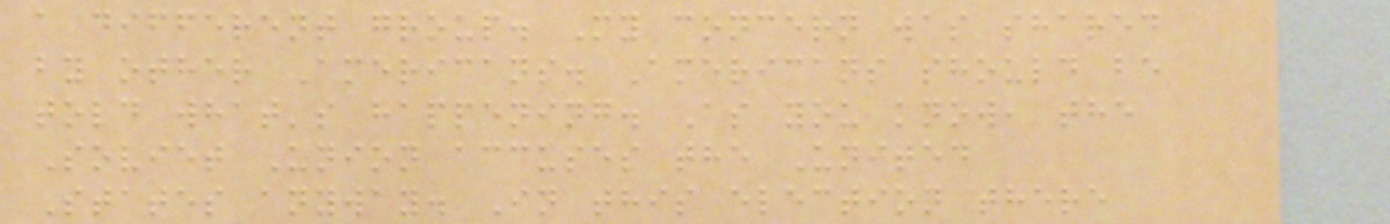a different group. My concern was shared
by other Americans. Americans should be
told what's happening. As you know, the
Soviet Union accuses the United
States anyway. In this election there
